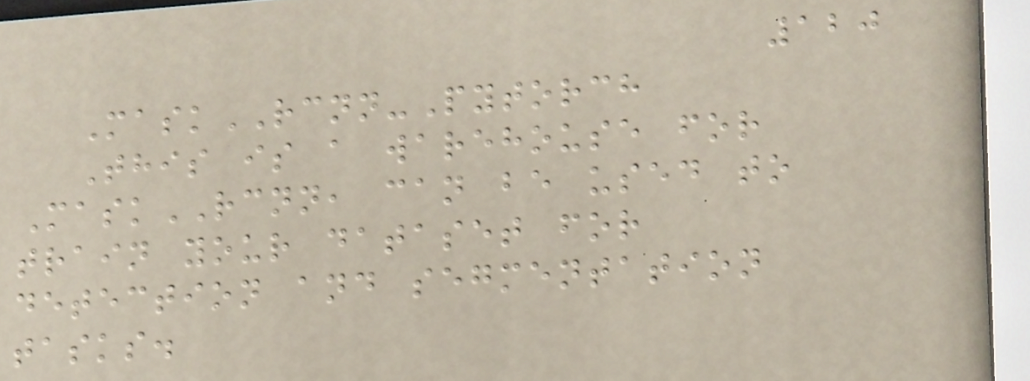120
MaskRCNN-Pytorch
This is a warehouse for
MaskRCNN, can be used to
train your dataset for
detection and segmentation
tasks.
